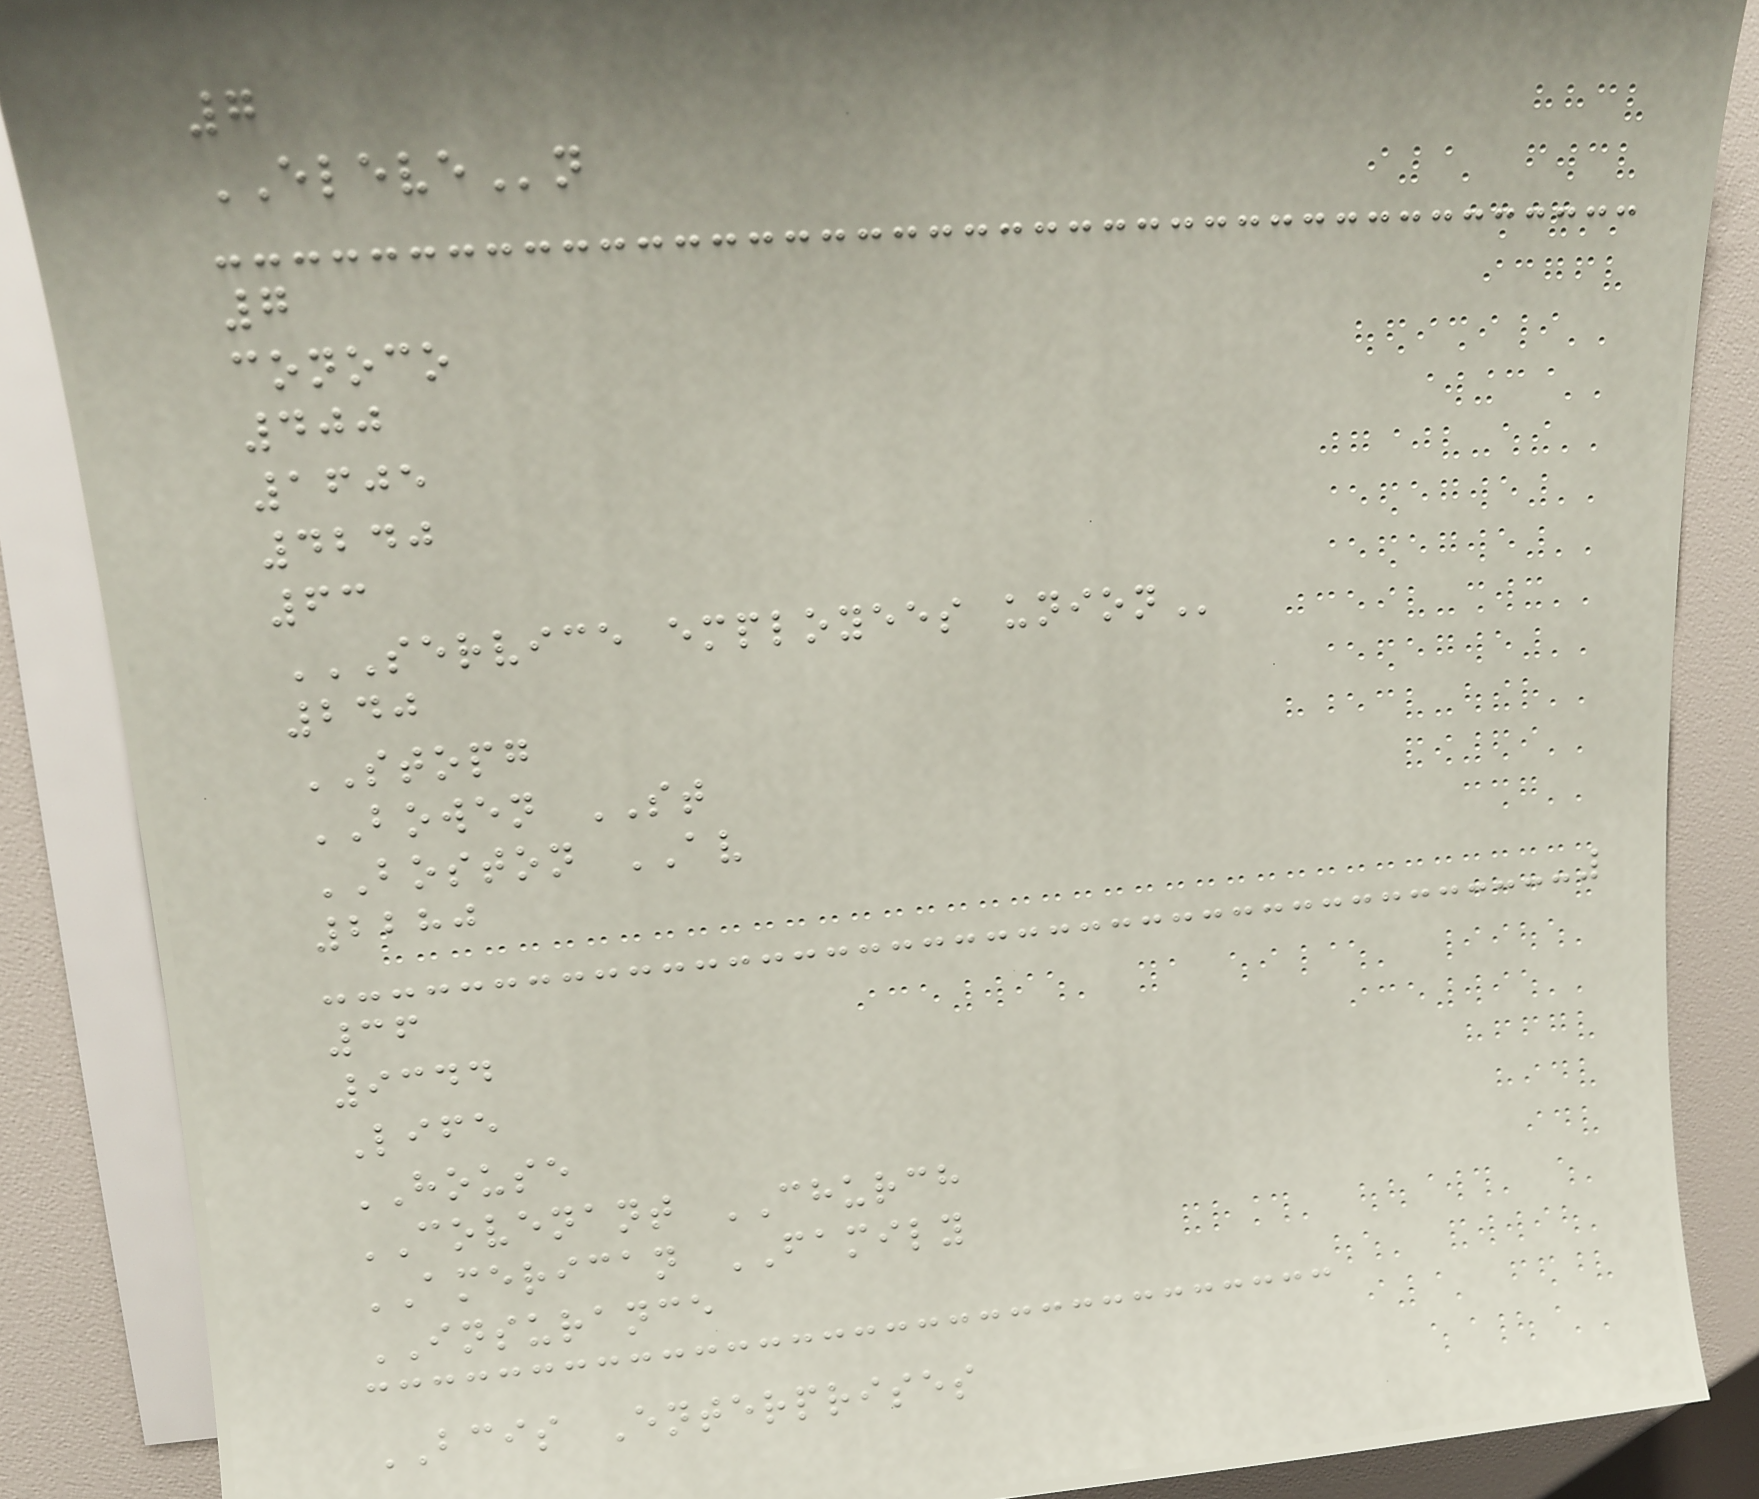7
ELEVEn
7
conoco
400
1605
4240
63
SERVICE EMPLOYEES UNION
240
STOPG
BOWEN ST
BOSTON AV
2280
36
9344
Life
HOUSE
COVENANT CHURCH
AMERICAN FAMILY
INSURANCE
BCIS Enterprises
